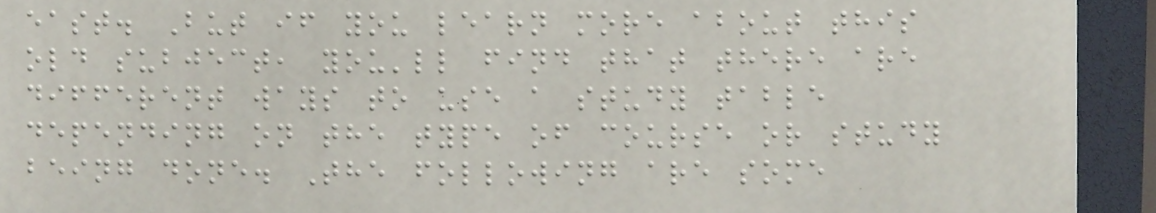east. But if you learn more about this
old subject, you'll find that there are
different ways to use a study table
depending on the type of course or study
being done. The following are some
